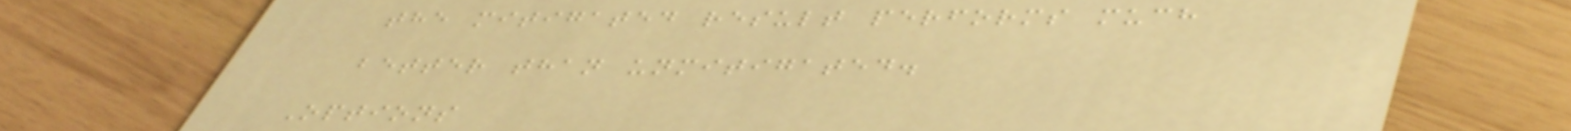the mitigated result performs much
better than unmitigated.
Options
